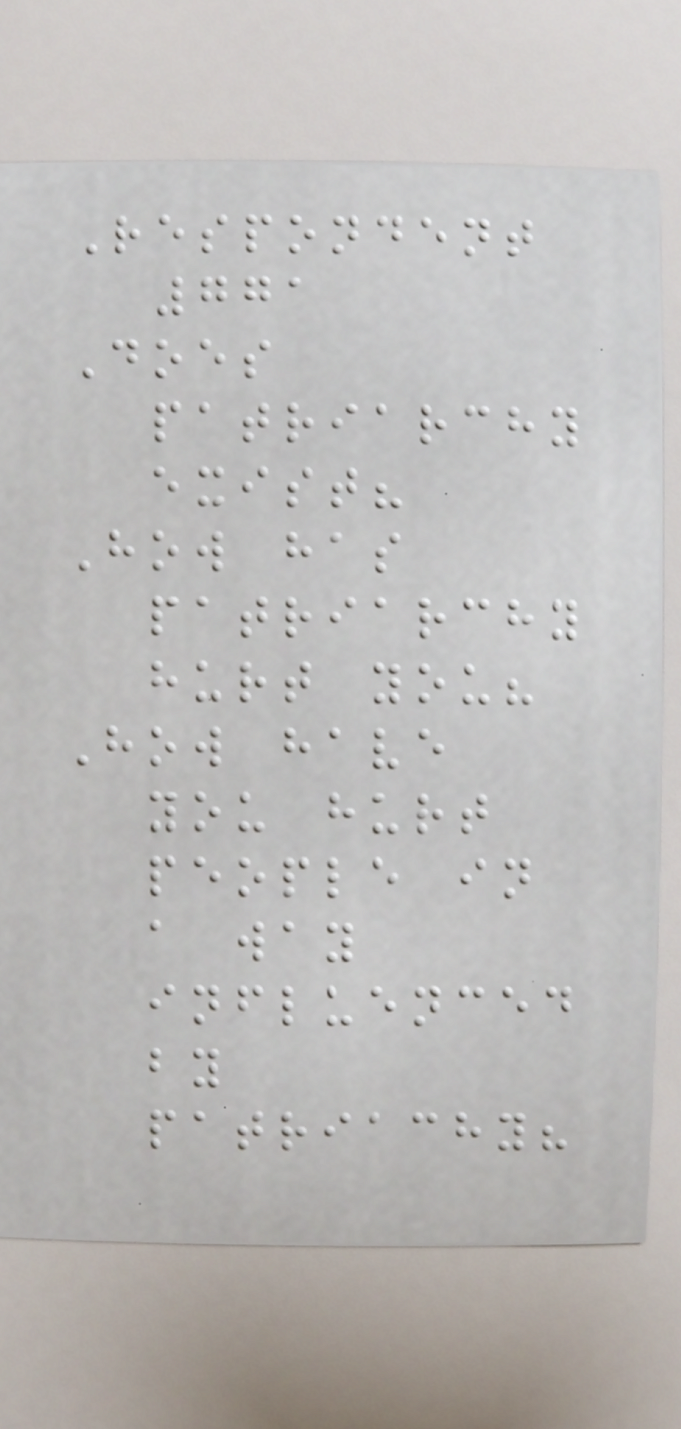Respondent
771
Does
patriarchy
exist?
How has
patriarchy
hurt you?
How have
you hurt
people in
a way
influenced
by
patriachy?
